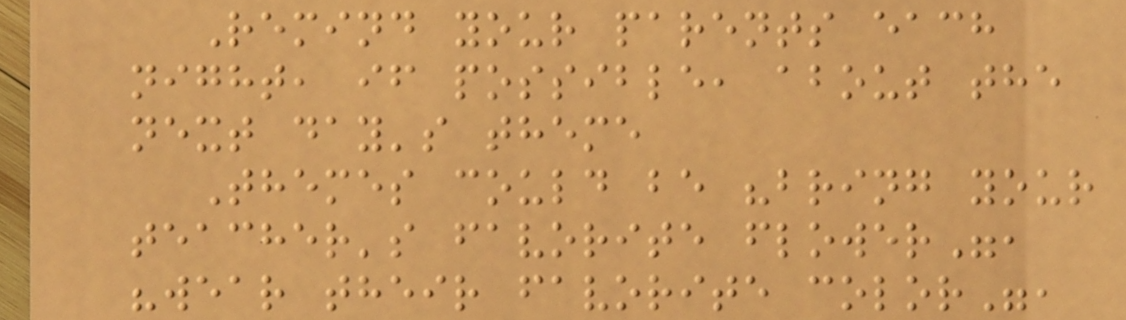Remind your parents each
night, if possible, about the
next day's theme
Themes could be "bring your
teacher's favorite flower",
"wear their favorite color",
